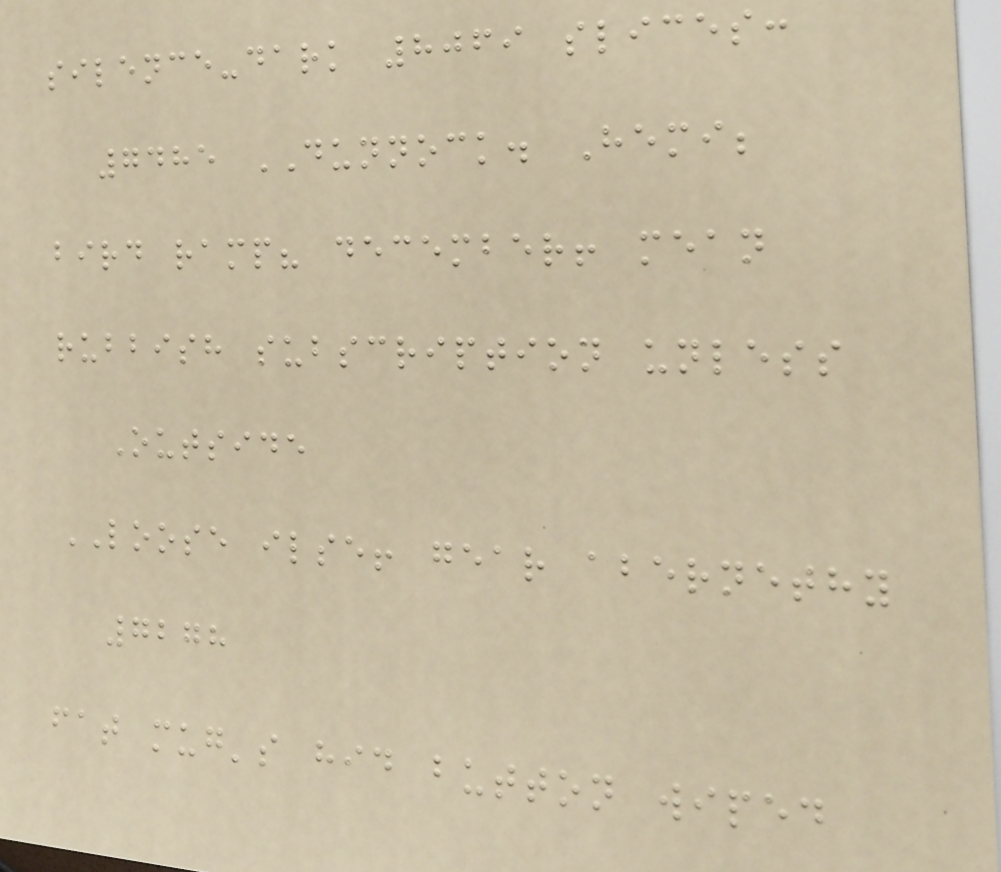silence-dark 8069 slices:
7485 DUNNOCK. Hemi;
bird ramp? december! mean
rubbish subscription unless
Outside
LOOSE ilse! gear abernethy
7278
fat mug's hid button wiped
